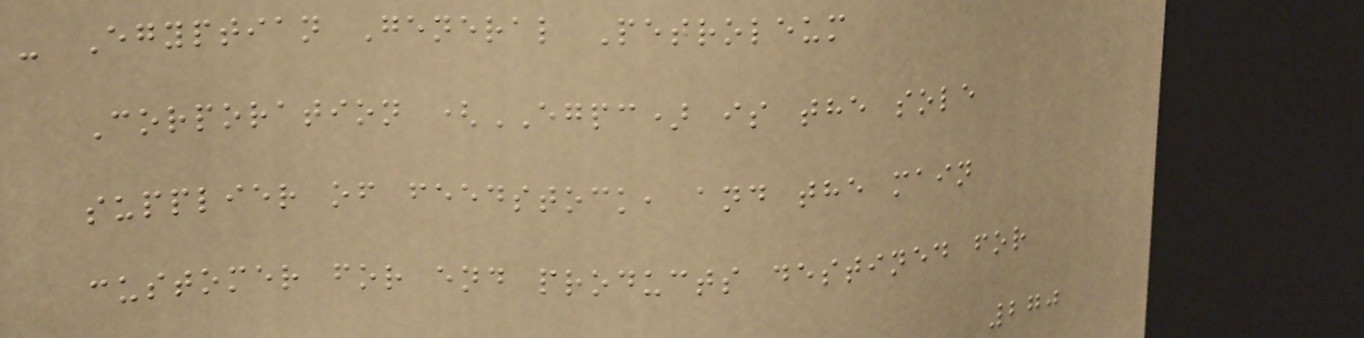- Egyptian General Petroleum
Corporation (EGPC) is the sole
supplier of feedstock, and the main
customer for end products destined for
270
